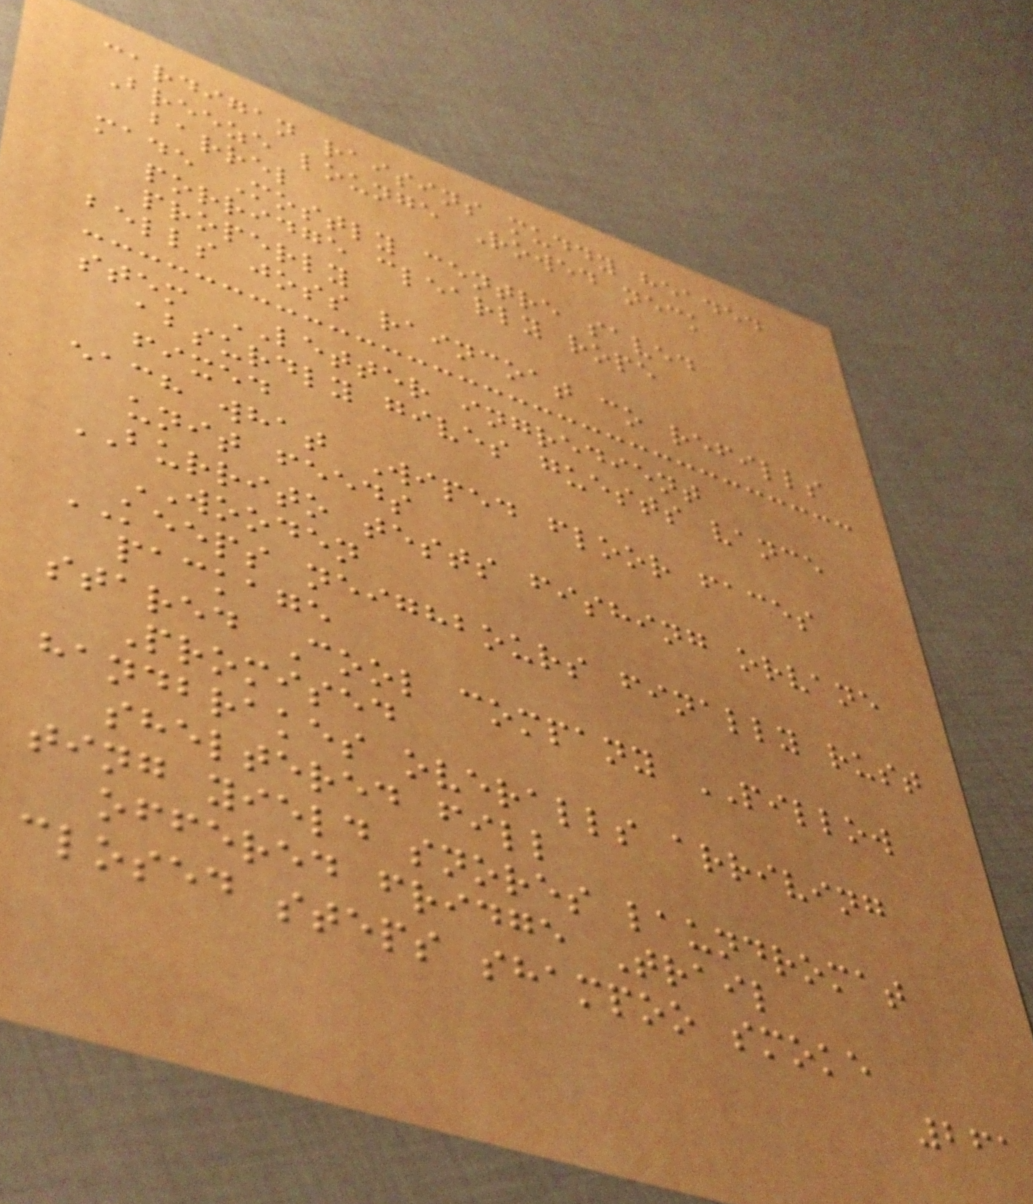cardigan raisins muddy headed
Breeze lounge Rowed neck
barrel
made Mostly centre saved
porridge clearly rope
properly
bells joss raincoat co refills
stem LETTER ingredient
absurdly gives guests vance
fixed
each what Wiped floor faces
unit feeds
BURRITO tests fishing orvane
WOODEN
KEEPS neighbours finally rust
package
stared Cool company PILLOW
Promised
handbrakes overalls arriving
sheltered fill
ting yield snores laundromat
offered fridge Trail
closed steps shampoo smoke
261
